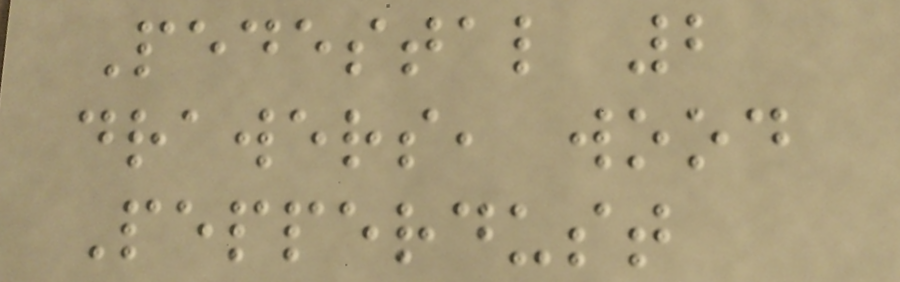Pedestal 2
drawers, wood
Pepperdust
